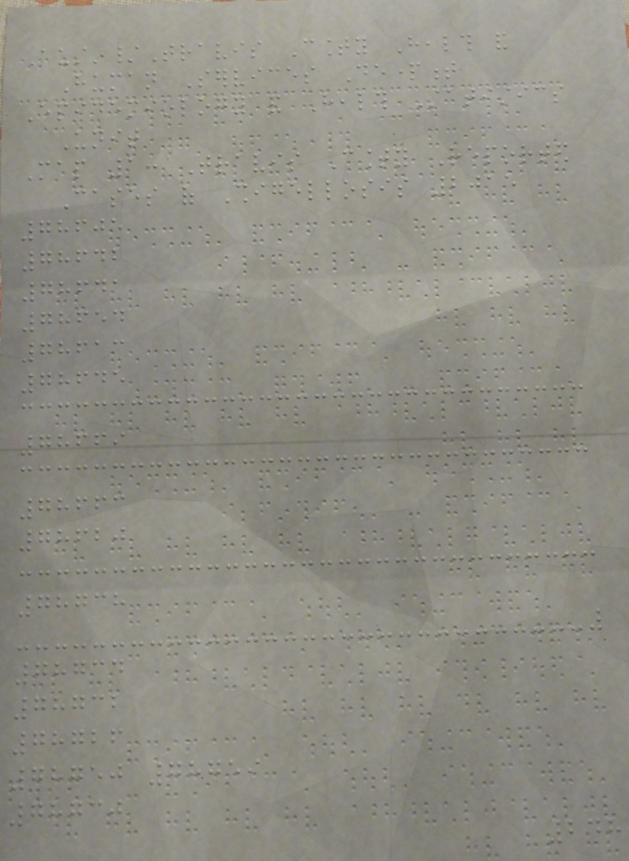Austin/Travis County Health and
Human Services Department
Epidemiology and Health Statistics
Unit
Map 1: Travis County Reported
Cases of Shigellosis 2015
78605
78642
78641
78654
78613
78645
78669
78663
78620
78738
78734
78732
78726
78750 78759
78730
248
